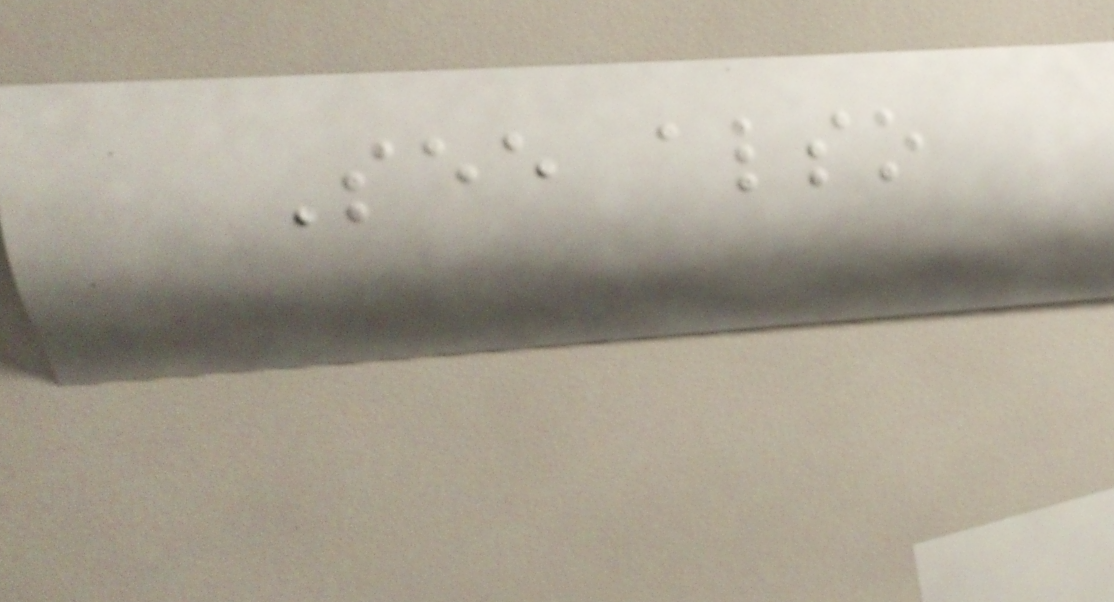See also
